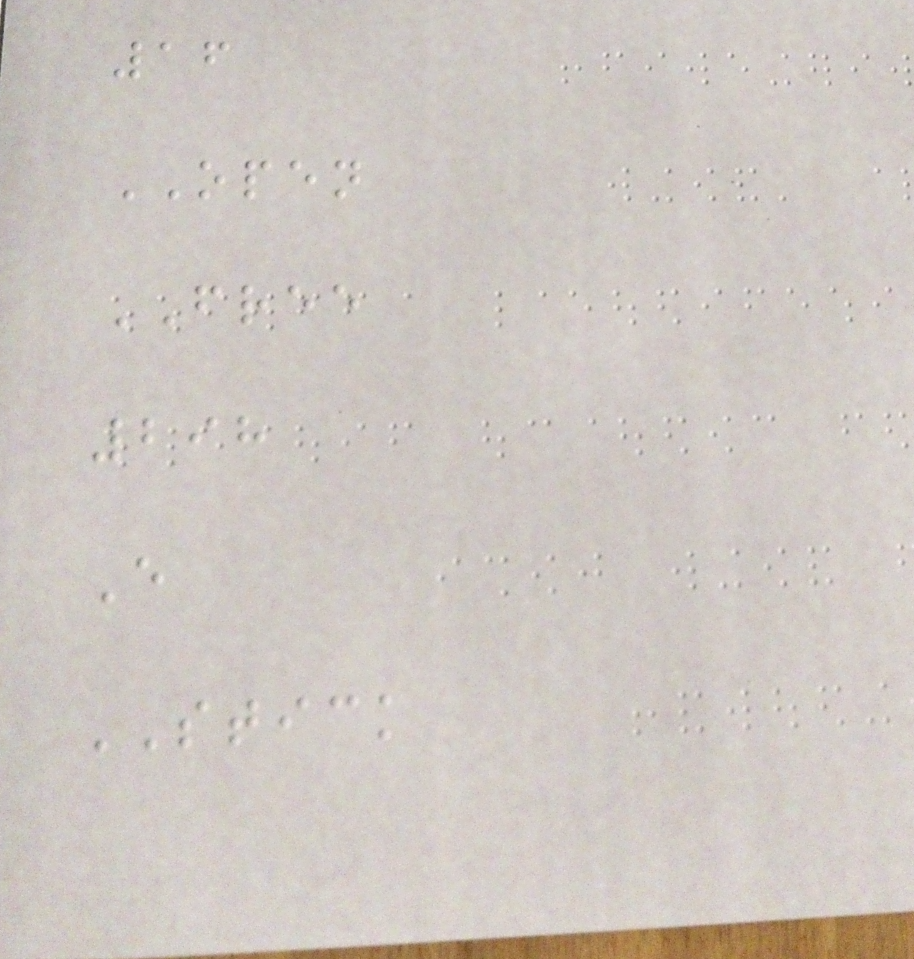16
OPEN
FREE
298
E
STICK
